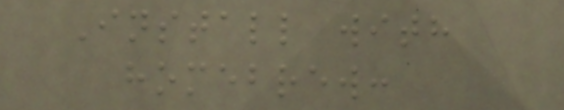Install with
homebrew:
